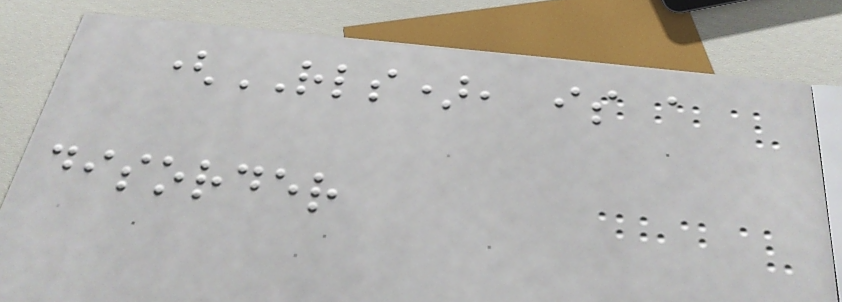(RLS), is a
disorder
